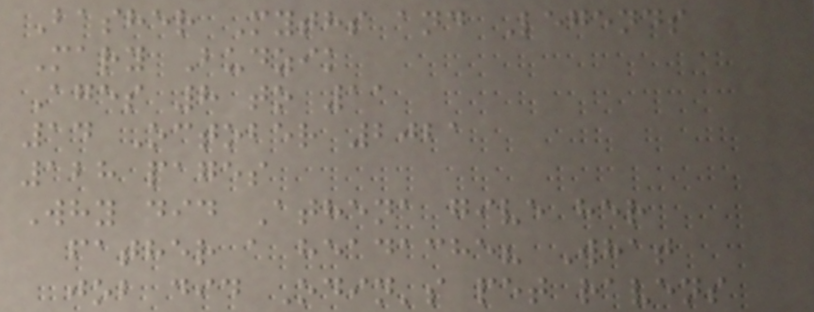Basher Myths and Legends
Mary Budzik
Ages 8 to 11
14 October 2021
128 pages
Why did Athena give her
father a headache? What
job did Odin's pet ravens
